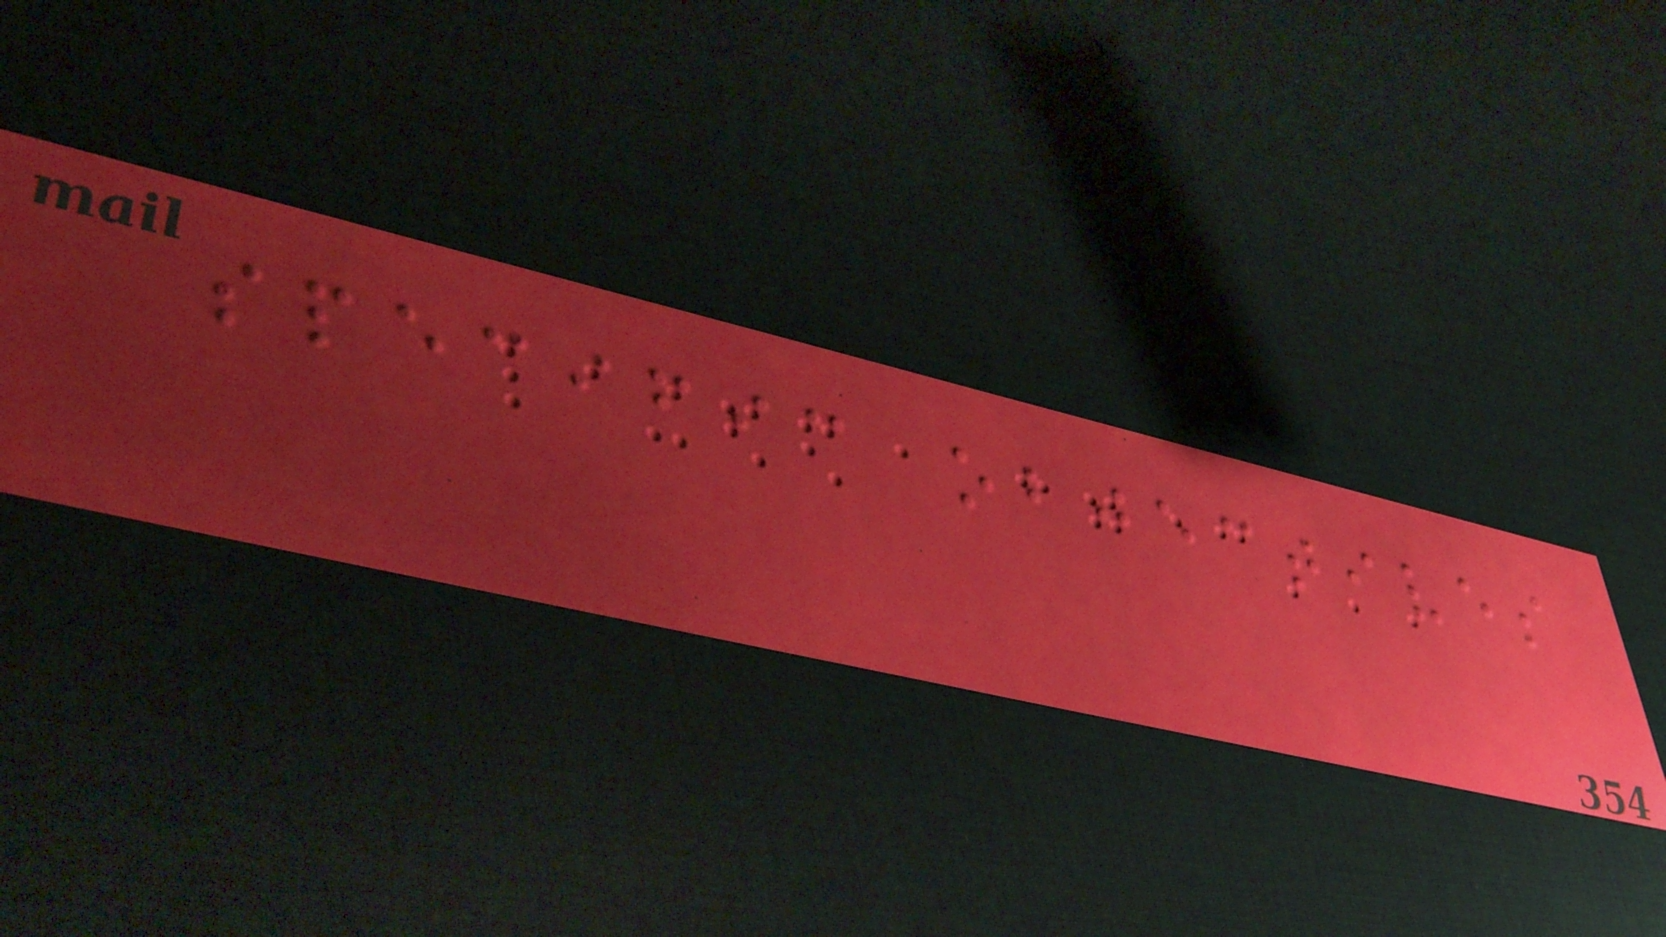specific objectives
